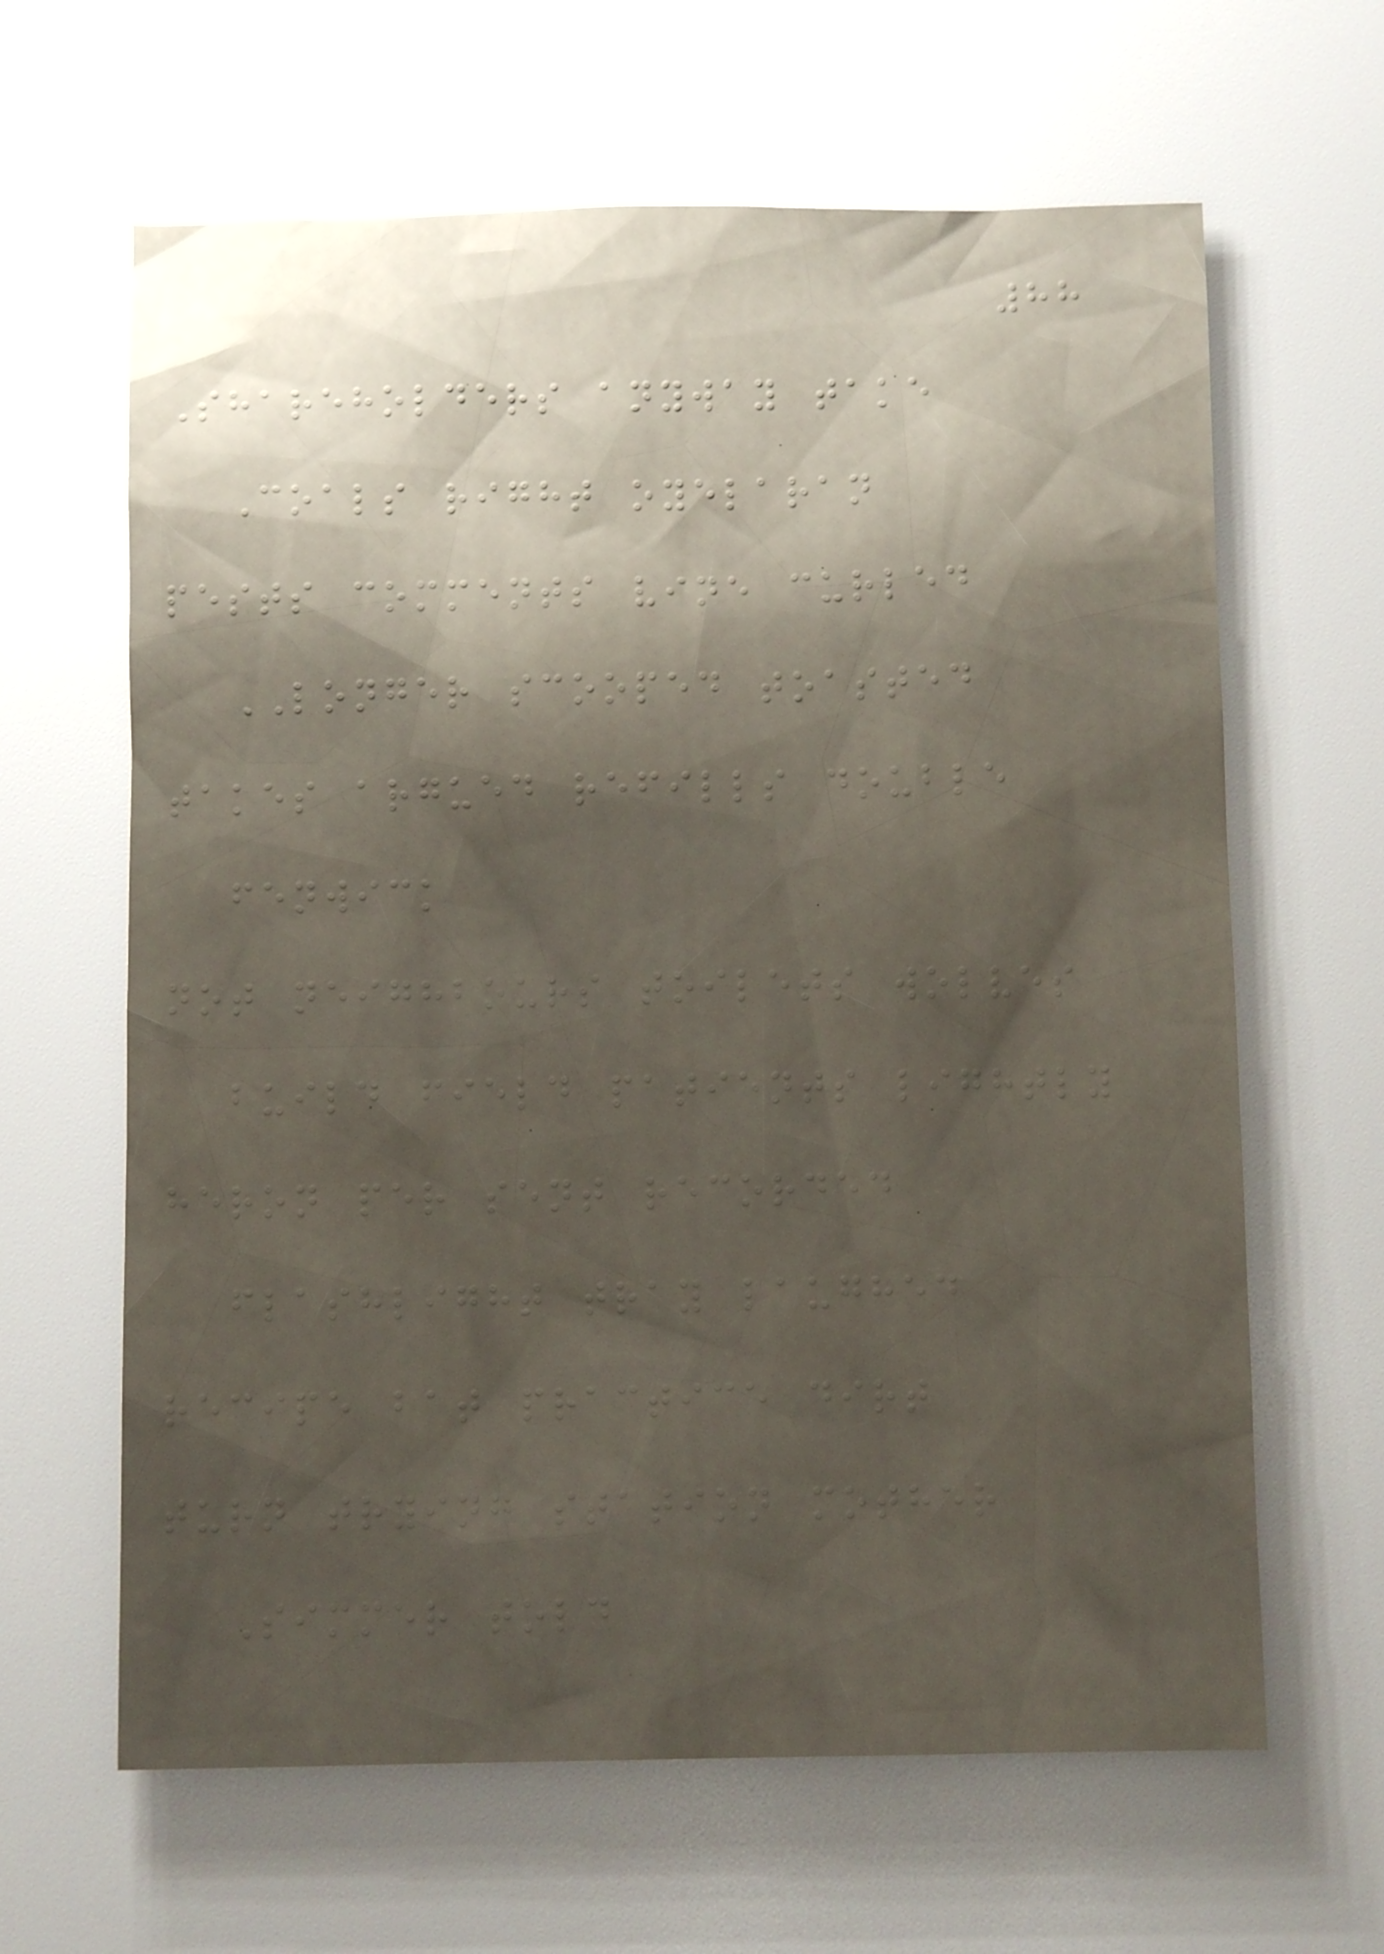88
Shareholders anyway take
Coals right oyelaran
pests comments vine curled
LONGER scooped toasted
takes argued refills double
fenwick
not neighbours toilets wolves
build field patients lightly
heron per sent recorded
flashlight tray laughed
recipe bat practice dirt
turn trying station mother
Simmer told
